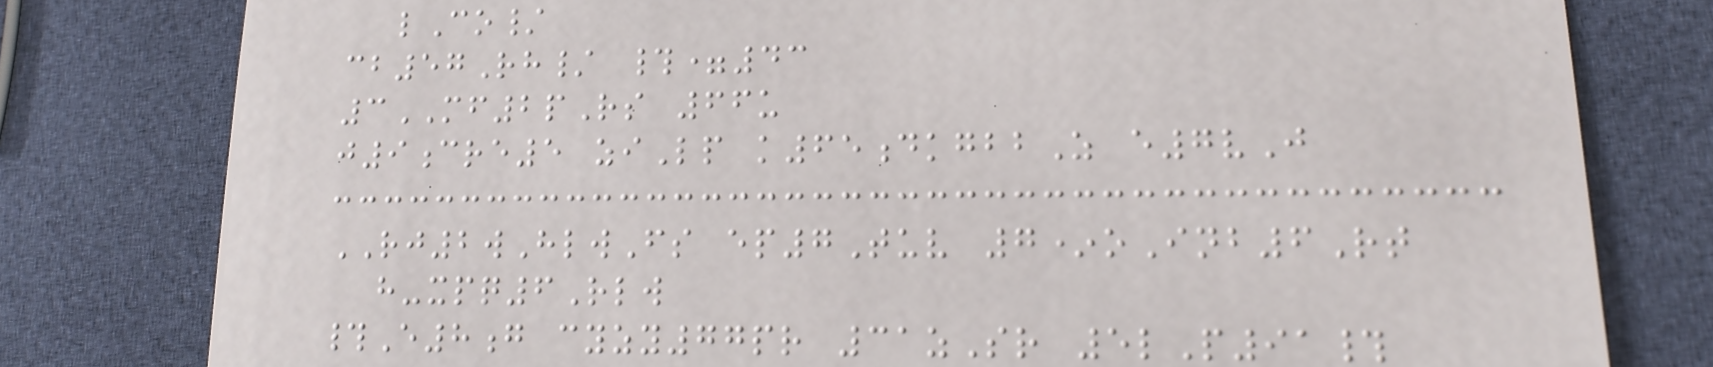lCo/
cb57Rh/ #=43
3MF2pRs 66u
j9cre5 ziLp k65dkgbbZ e7vJ
RJ2wHlwFs ep7Tuv 7*oInb6Rt
h-xpq6Rlw
#E8g cyzy77pr 31zSr 5lP91#
